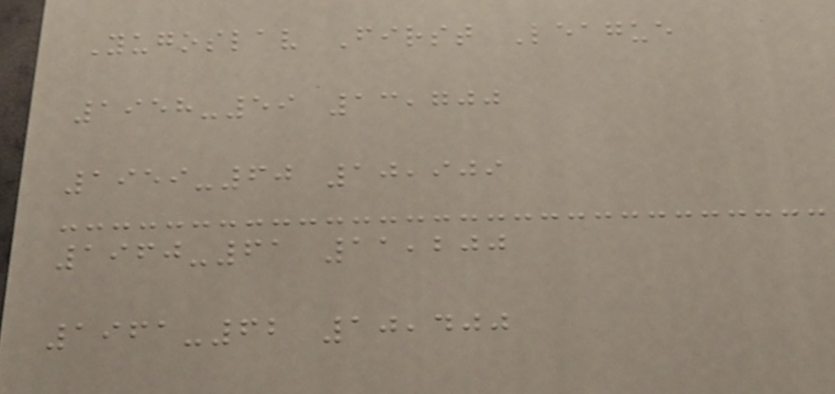Yugoslav First League
1958-59 13,700
1959-60 10,909
1960-61 11,200
1961-62 10,400
